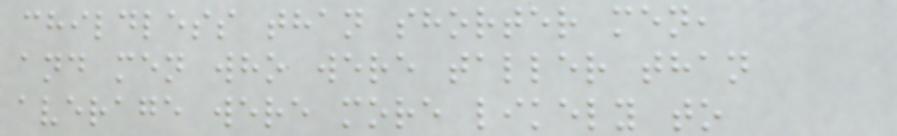childless than shorter men,
and men who were taller than
average were more likely to
